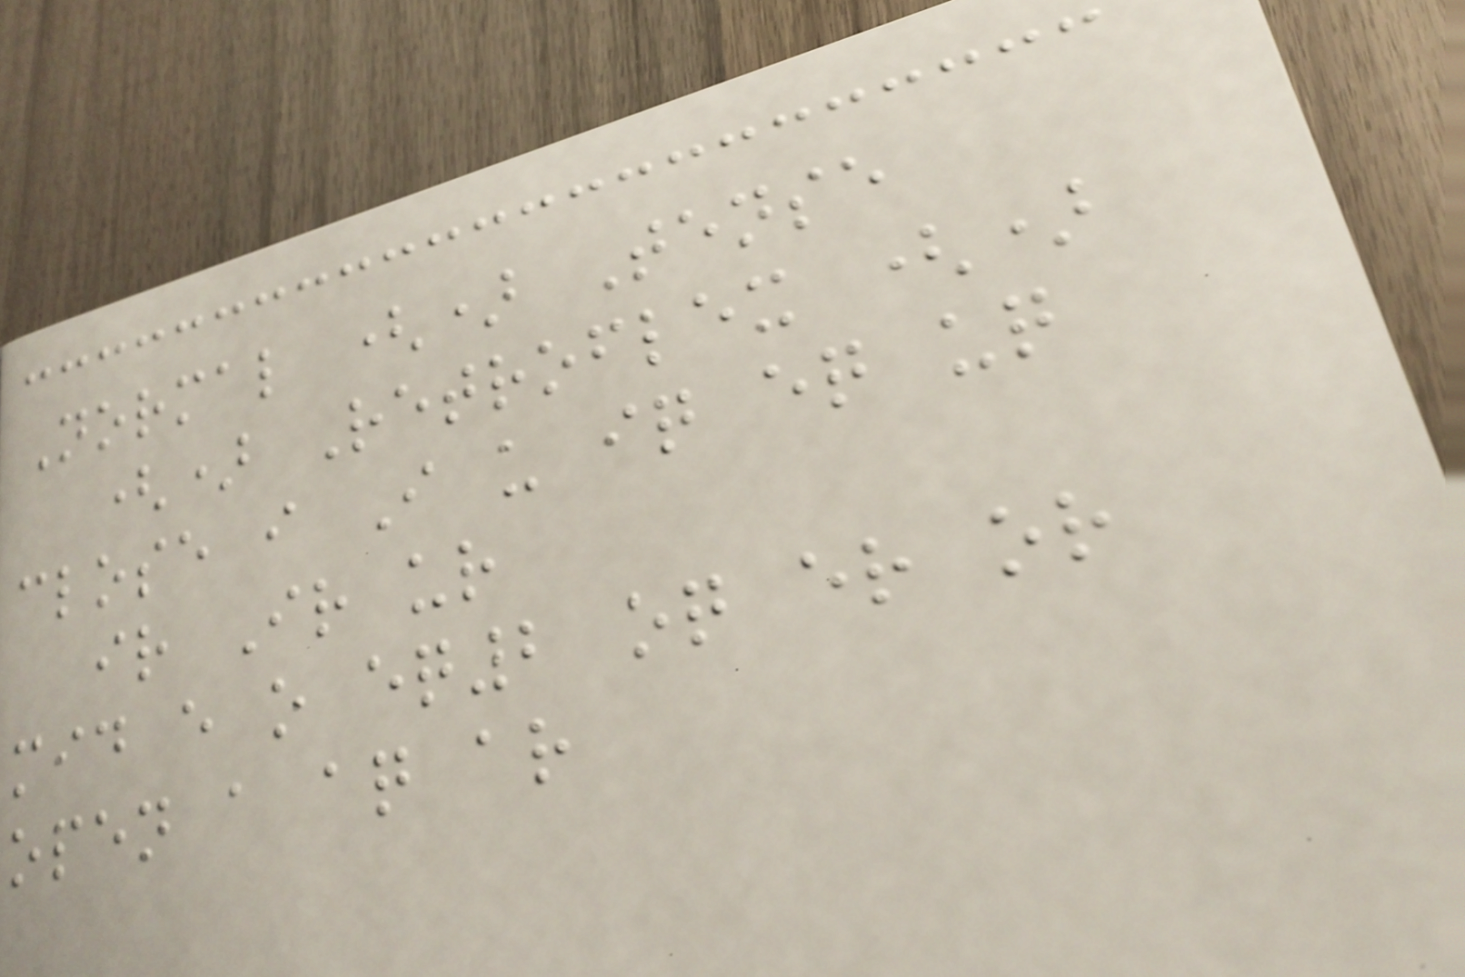Normal () Tense
() Retroflex ()
close i I u iq eq uq
ir Ir ur
mid e o eq2 oq er or
open a aq ar
